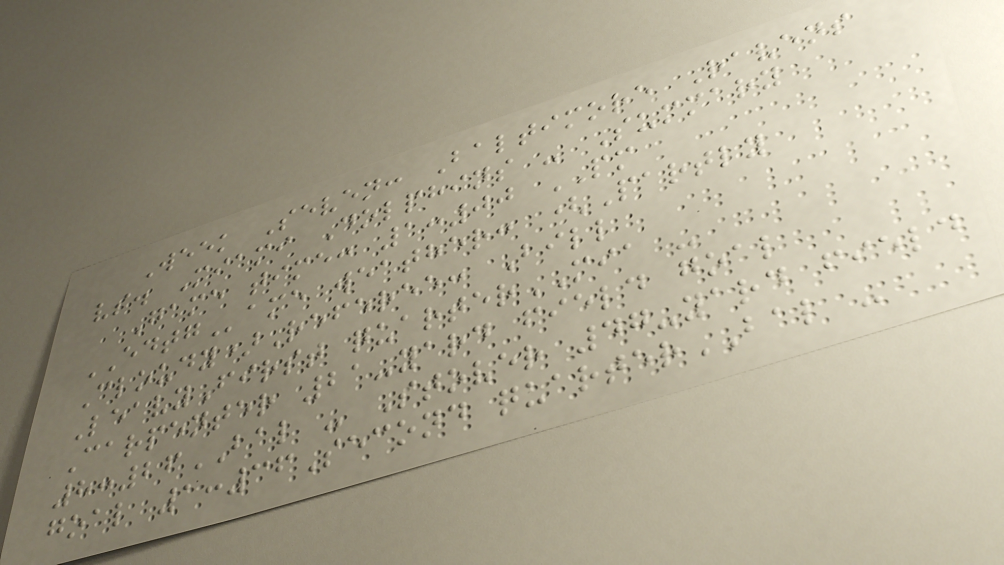Week Seven: Baltimore Ravens
vs. Miami Dolphins - Summary
Game time: 1:00 PM
EDTGame weather: (Partly
Cloudy)Referee: Bill
LeavyFirst quarterMIA -
Carpenter 21-yard field goal
8:26BAL - Stover 47-yard field
goal 1:36Second quarterBAL -
